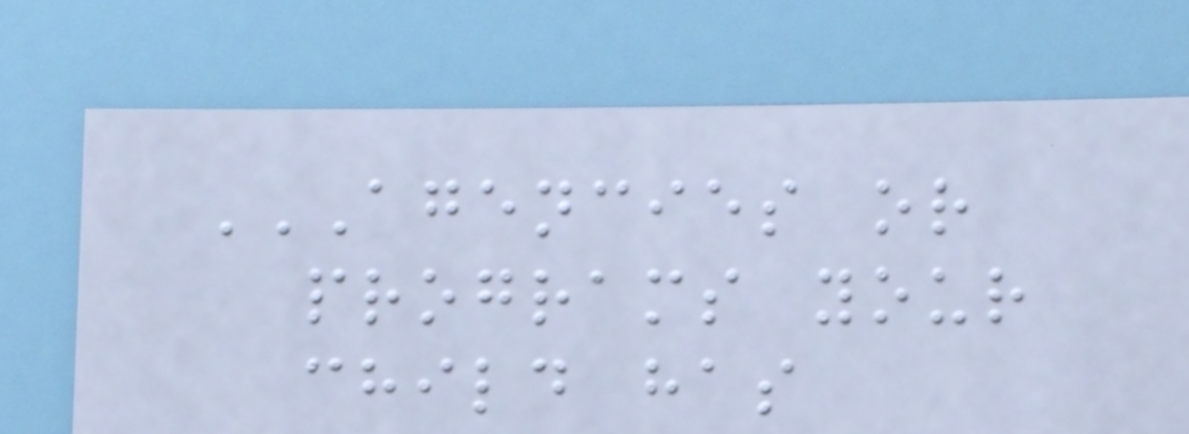AGENCIES OR
PROGRAMS YOUR
CHILD HAS
